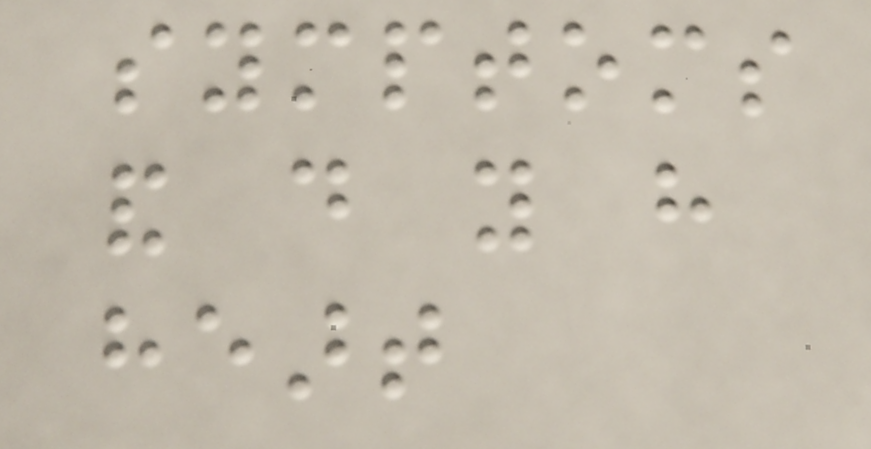symptoms
and do you have
heart
